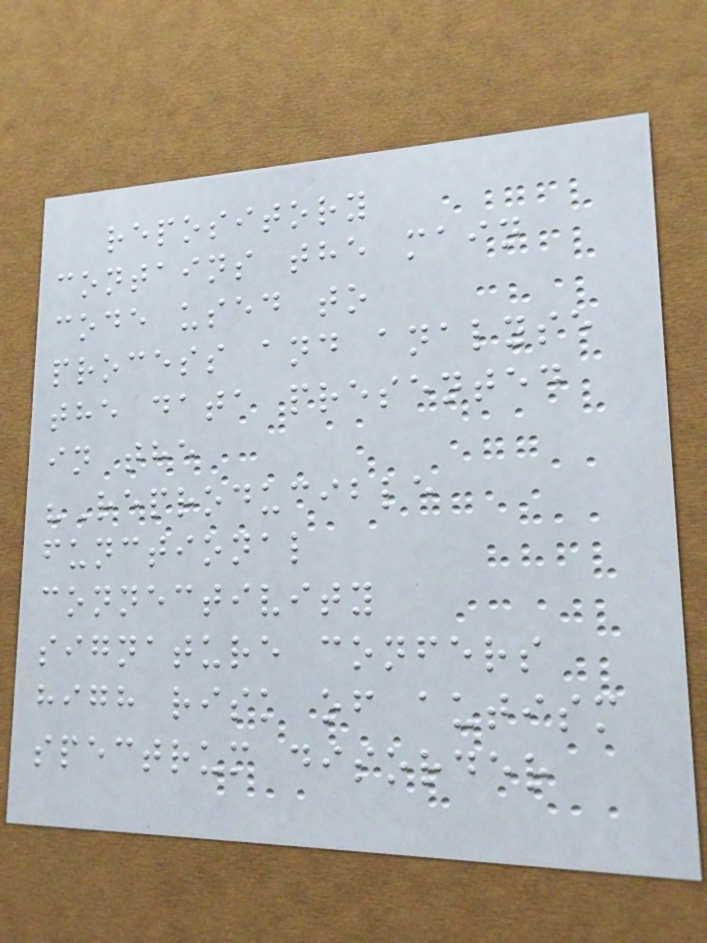repository
contains the main
code used to
process and analyse
the data presented
in the
"Reproducible
functional
connectivity
signature confers
high risk of autism
spectrum disorder
